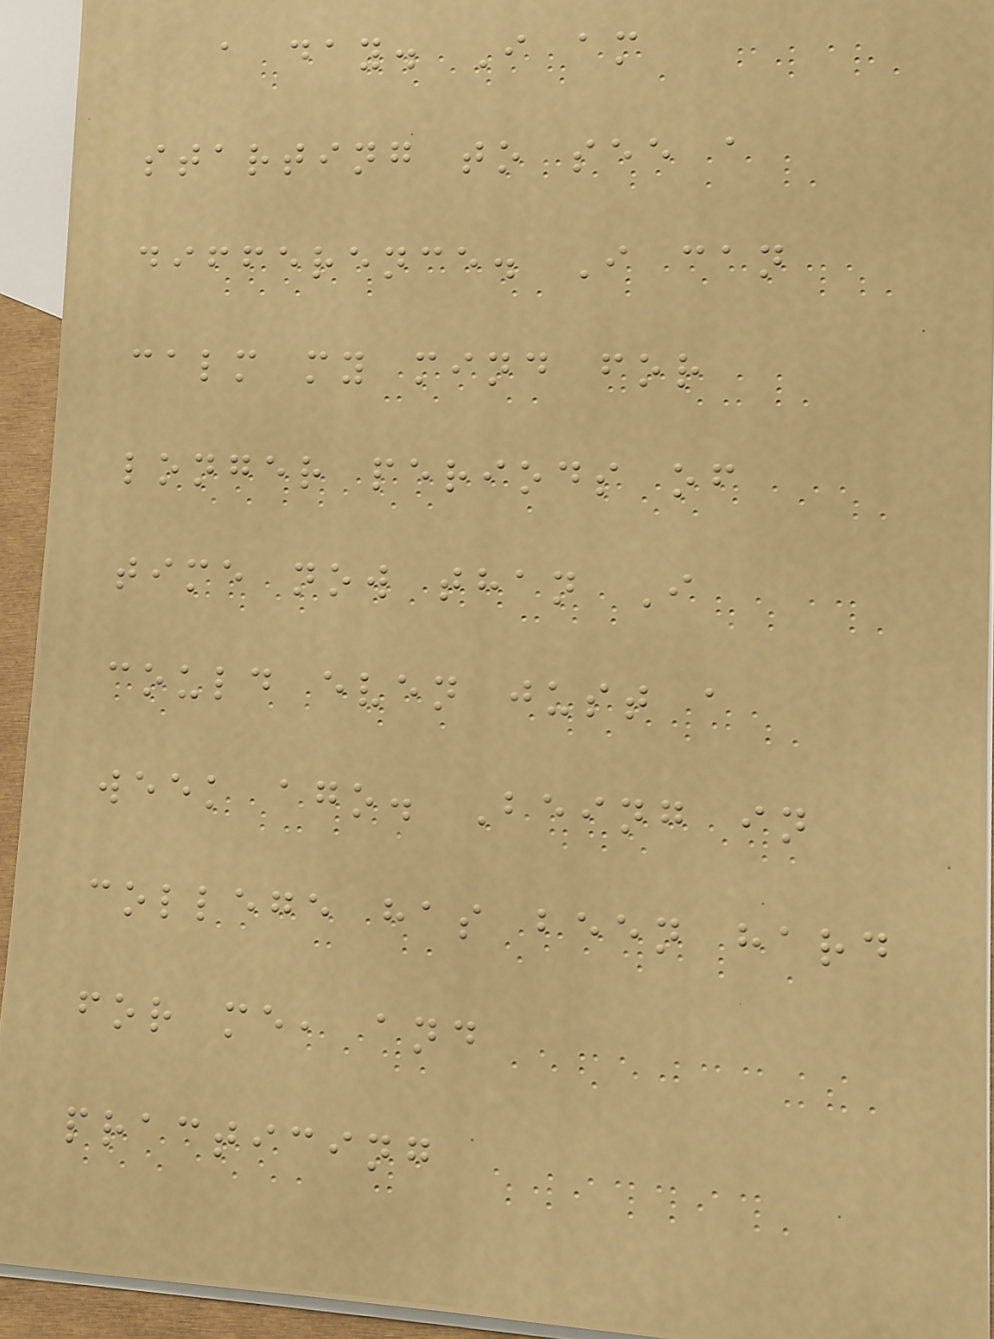a day. I am
starting to see a
difference. I can
calm my mind for
longer periods of
time now than I
could even just a
week ago. Being in
college has been hard
for me, and
practicing
